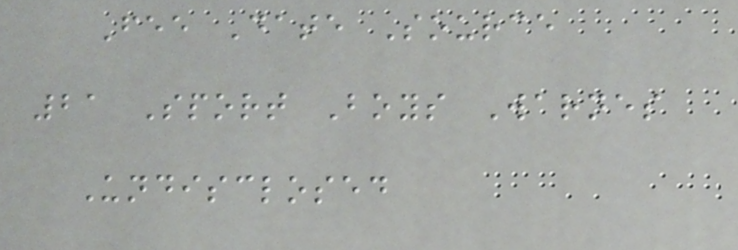Fee Date Source
21 Sport Boys Warnes
Undisclosed
